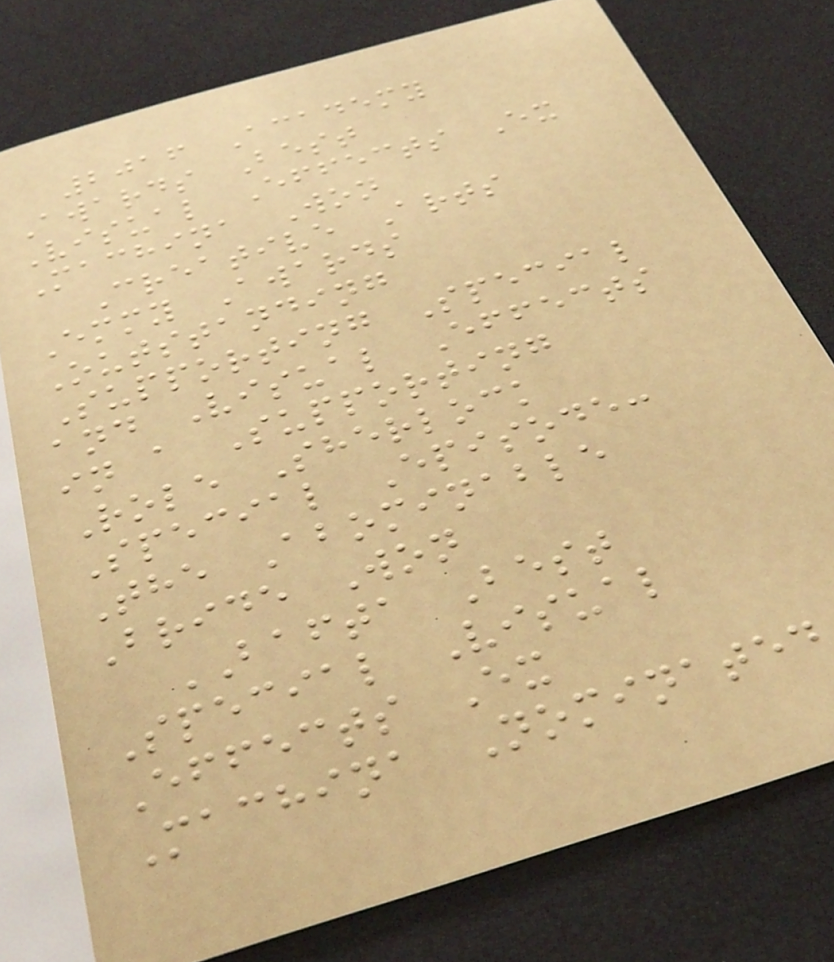2016 Academy
Awards Best
Visual Effects Ex
Machina Won
Creative Arts
Emmy Awards
Outstanding
Supporting Special
and Visual Effects
in a Supporting
Role Sherlock
Special Episode:
The Abominable
Bride Won
BAFTA Best
Special Visual
Effects Ex
Machina Nominated
